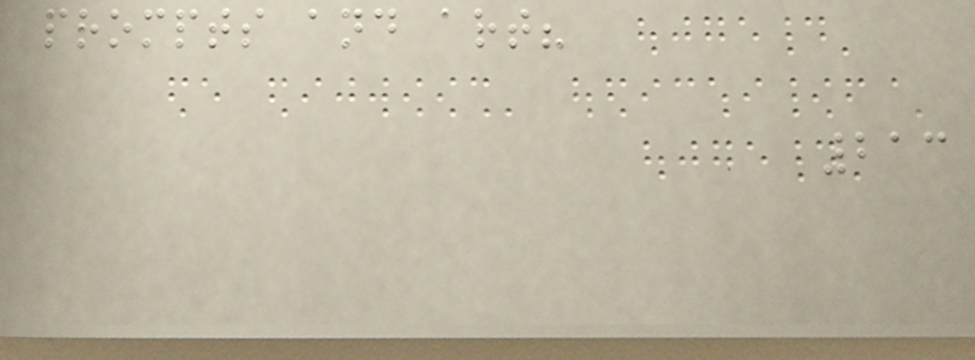prompts and art?
213
